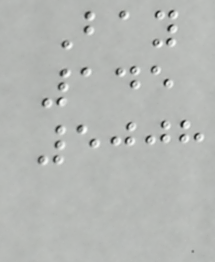Bay
145
5008
